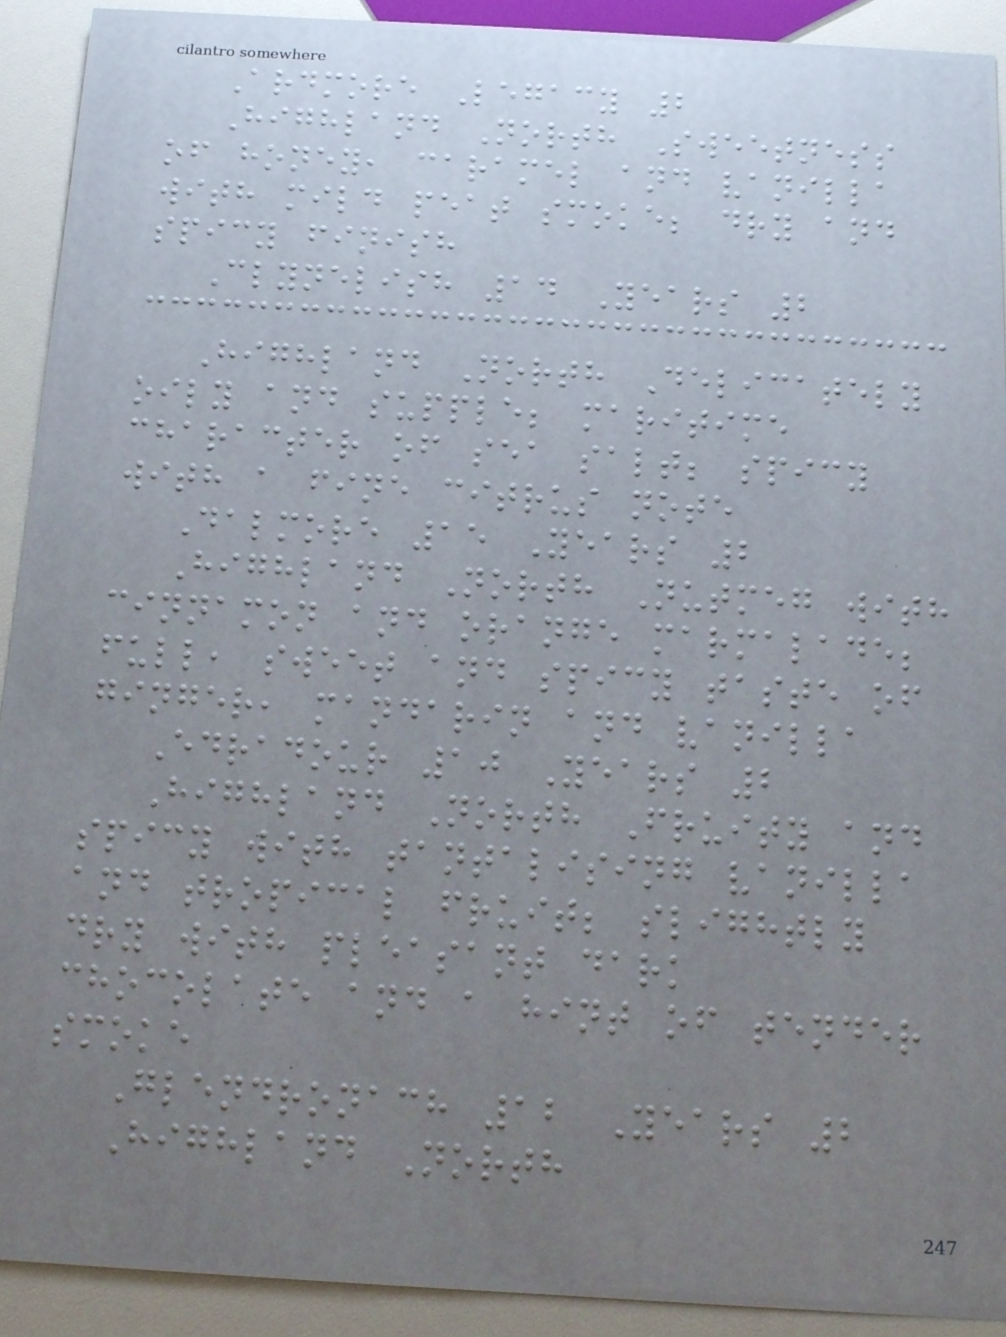Ardmore Legacy 2
Highland North Sweetness
of honey, caramel and vanilla
with mild peat smoke; dry and
spicy finish
Clynelish 14 Years 2
Highland North Delicately
oily and supple; maritime
character of sea salt; spicy
with a fine citrus note
Dalmore 15 Years 2
Highland North Nutmeg with
cinnamon and orange marmalade;
full, sweet and spicy taste of
ginger, mandarin and vanilla
Edradour 10 Years 2
Highland North Fruity and
spicy with tantalising vanilla
and tropical fruit; slightly
dry with pleasant dark
chocolate and a hint of tender
smoke
Glendronach 12 Years 2
Highland North
